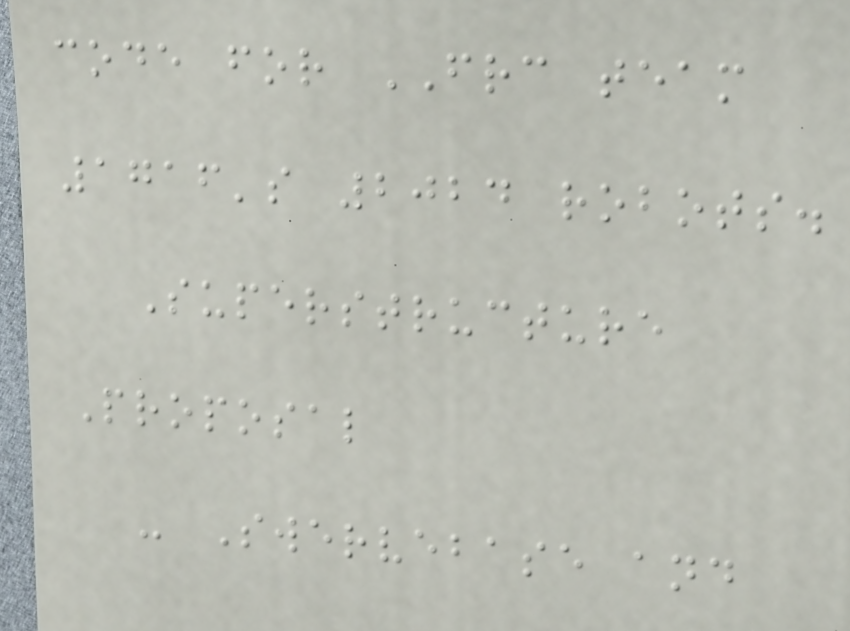code for FRC team
1716's 2024 robots.
Superstructure
Proposal
- Swervebase and
